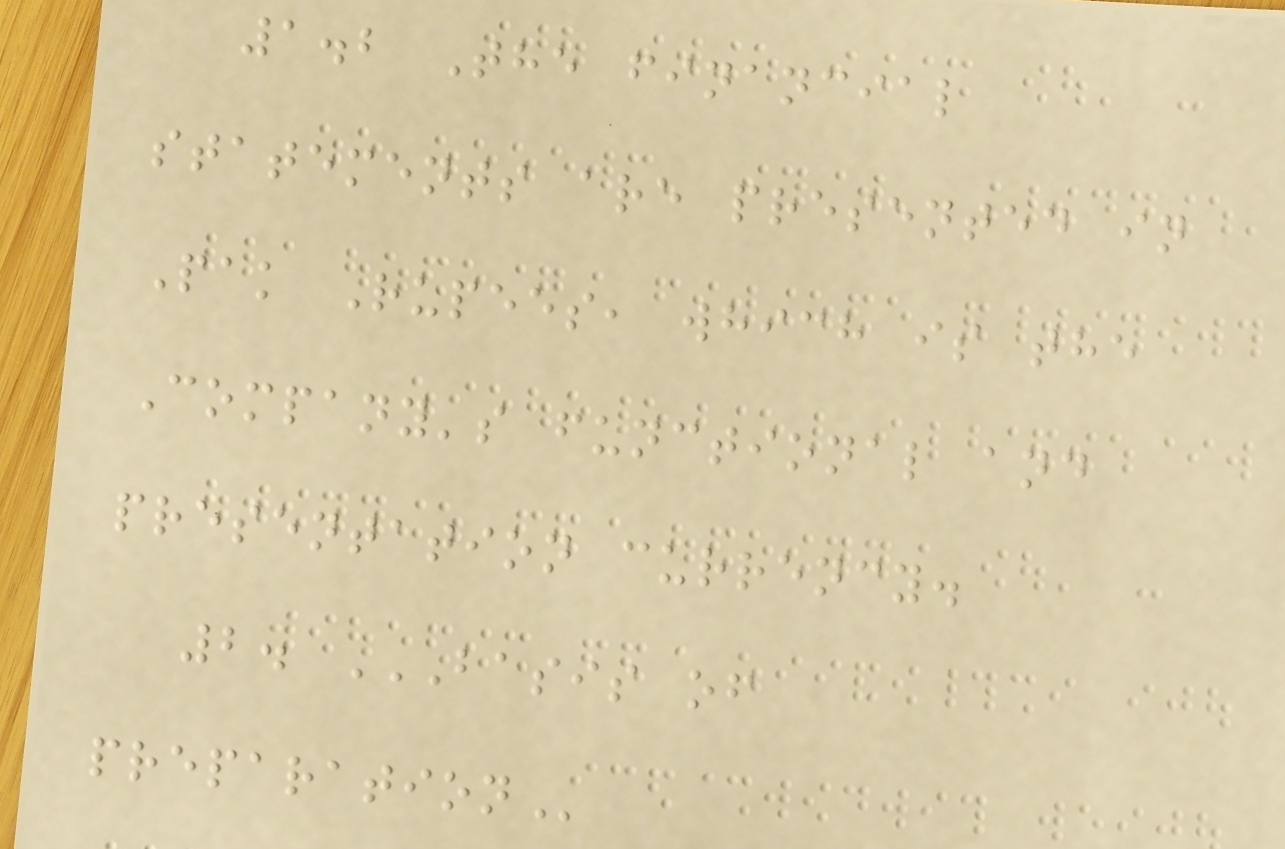1.2 The financial
statements are presented in
Pak Rupees, which is the
Company's functional and
presentation currency.
2. BASIS OF
PREPARATION
